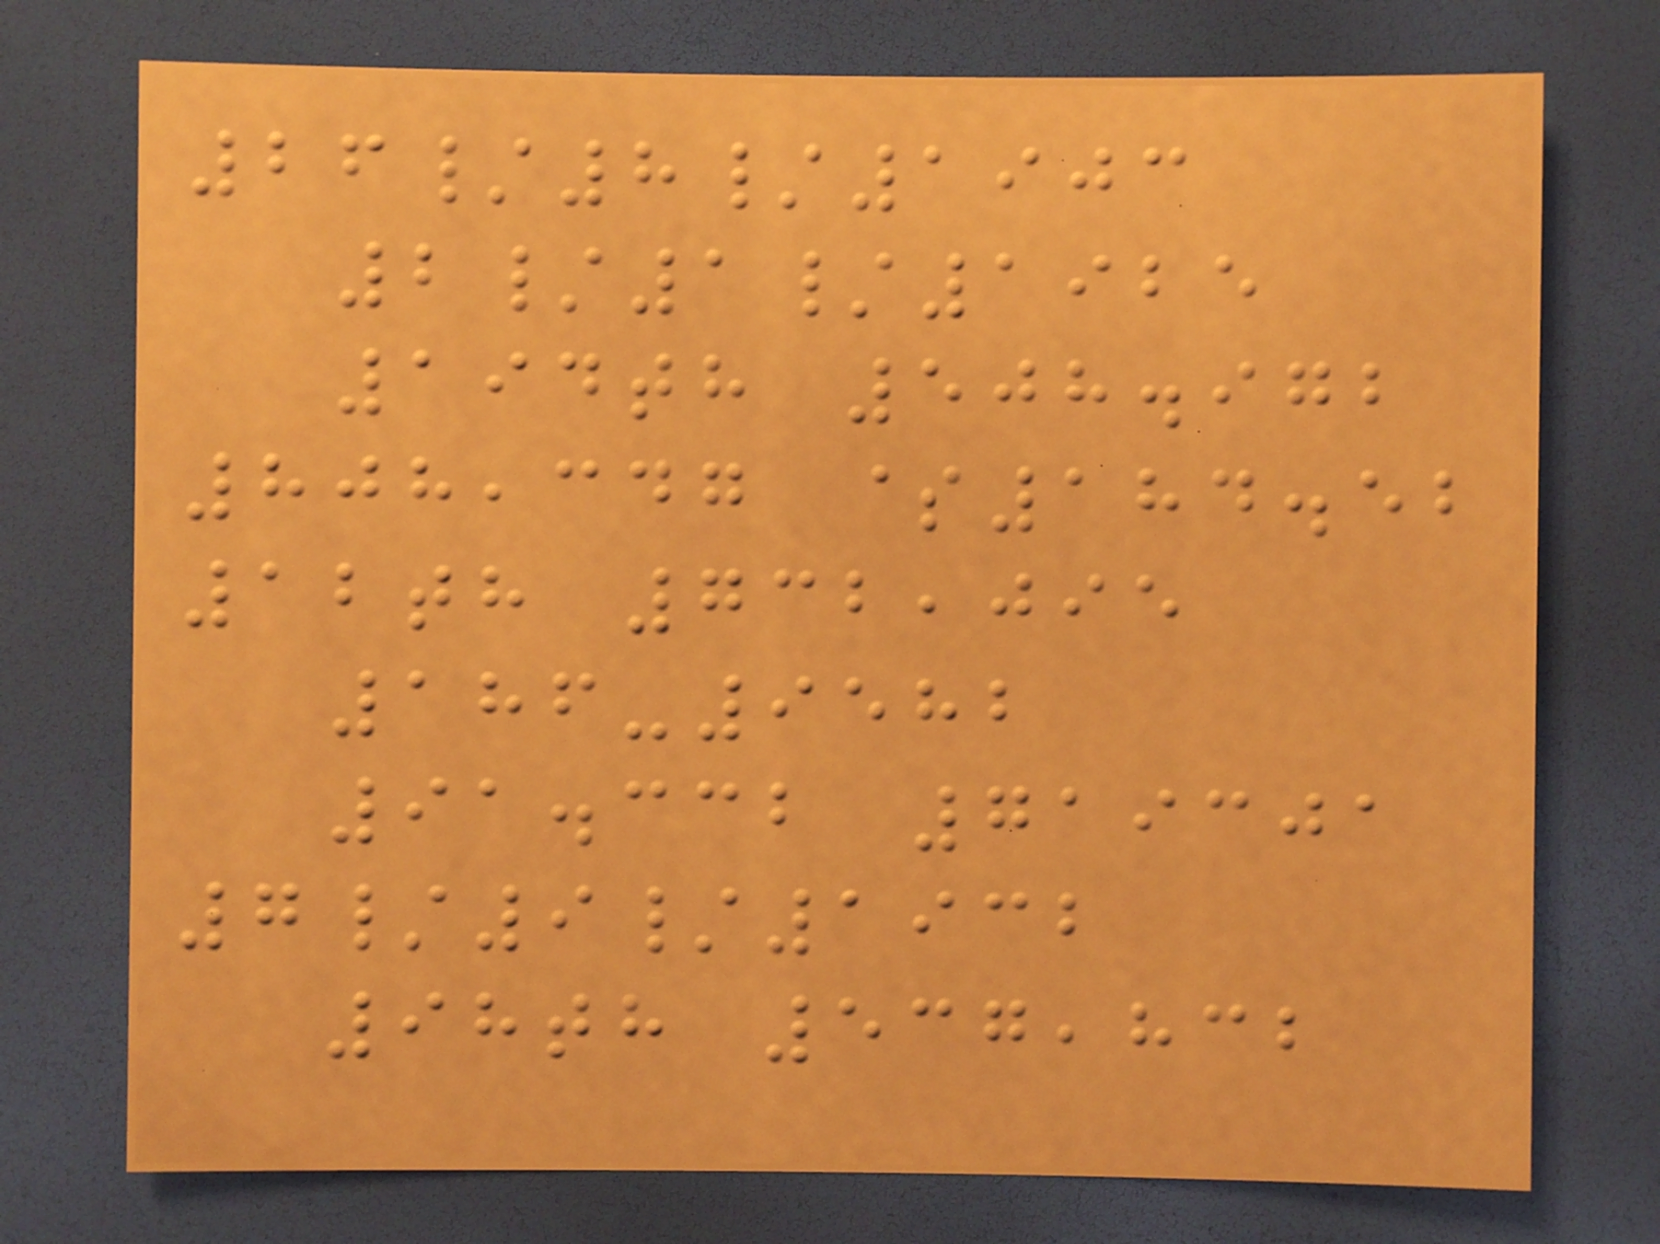26/8/1903
2/1/1925
194th 508.972
808,347 $184.52
12th 732,095
186-9582
91.332 719301
7/9/1932
98th 537,832
